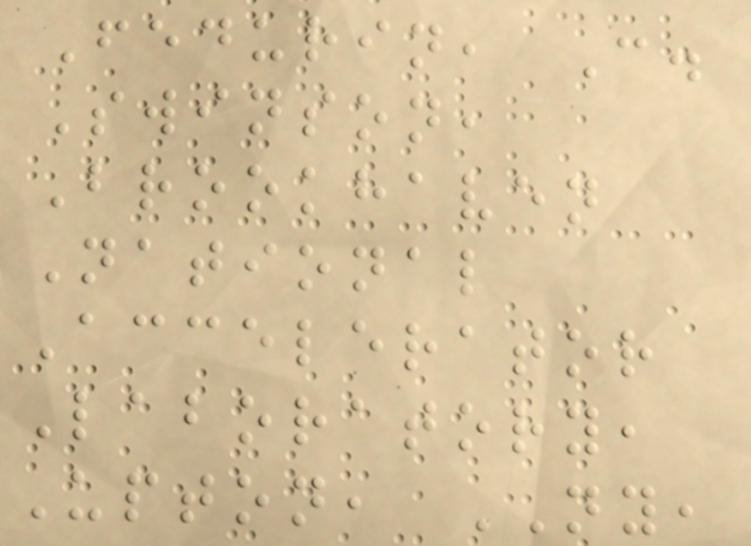Fedurin, C.
Swinson,
Brookhaven
National
Accelerator
Laboratory,
Upton, NY,
